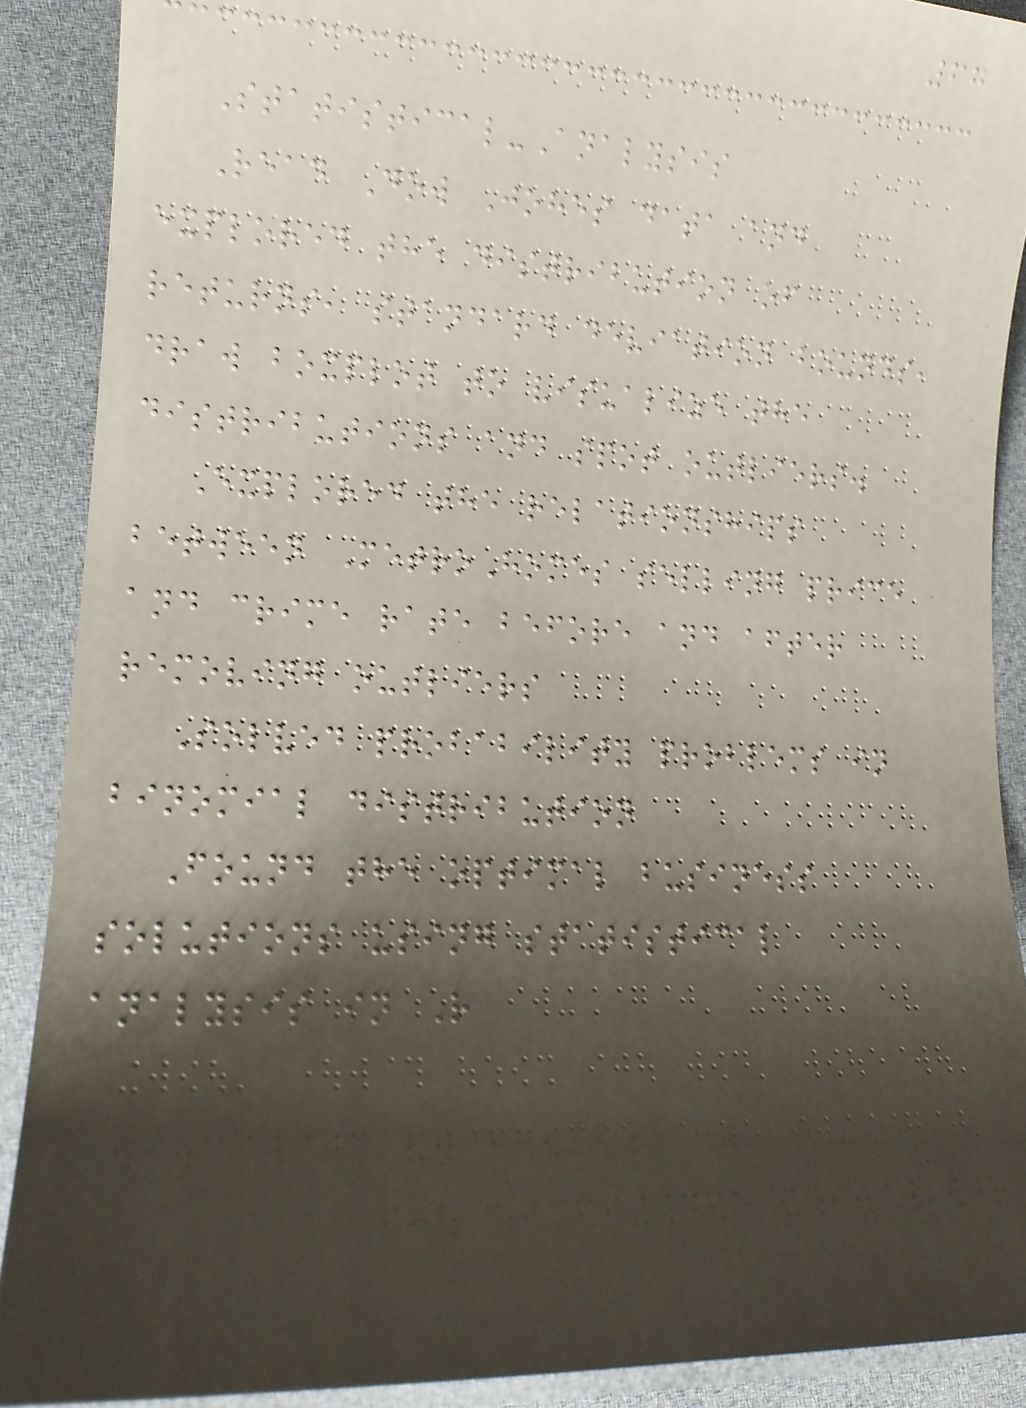67
Statistical-Analysis
Read Dow Johes data and
explored the distribution of
returns, standard deviation bounds,
draw boxplot to visualize the
distributions and spot outliers.
Explored the relationships
between MetroHomes selling price
and crime rate before and after
removing outliers
Solved probability problems in
binomial distribution
Found the optimal business
solutions using statistical
analysis in R
